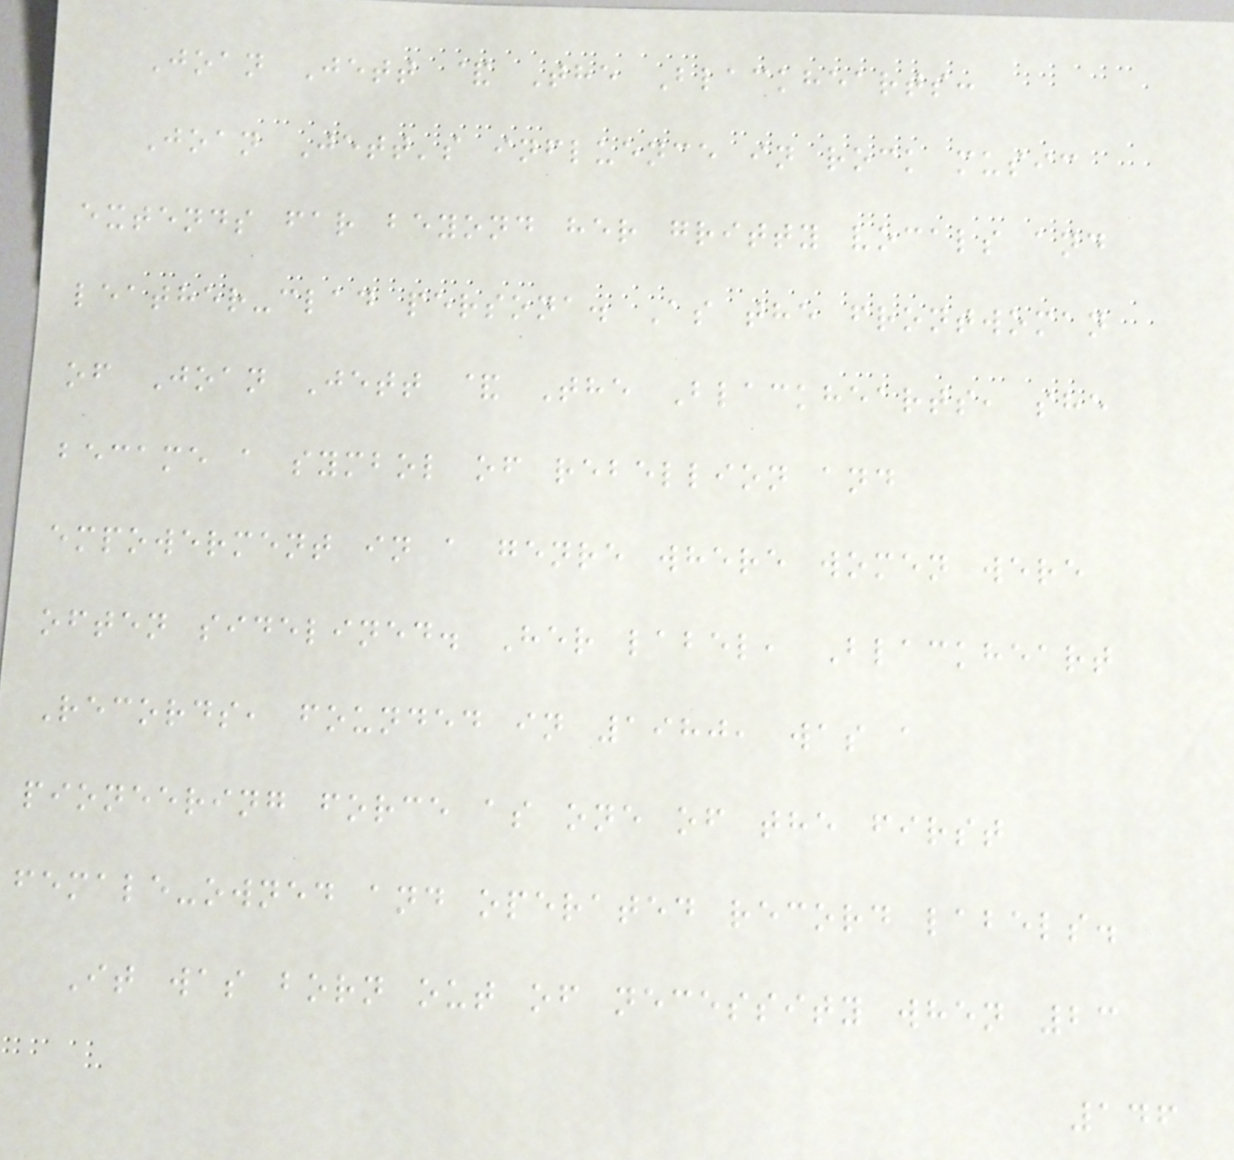Joan Jett & The Blackhearts:
Joan Jett's influence in rock music
extends far beyond her gritty vocals and
leather-clad persona. As the frontwoman
of Joan Jett & The Blackhearts, she
became a symbol of rebellion and
empowerment in a genre where women were
often sidelined. Her label, Blackheart
Records, founded in 1980, was a
pioneering force as one of the first
female-owned and operated record labels.
It was born out of necessity when 23
146
